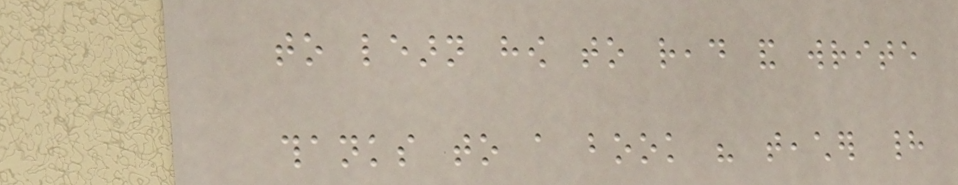to learn how to read and write
thanks to a book his teacher had
